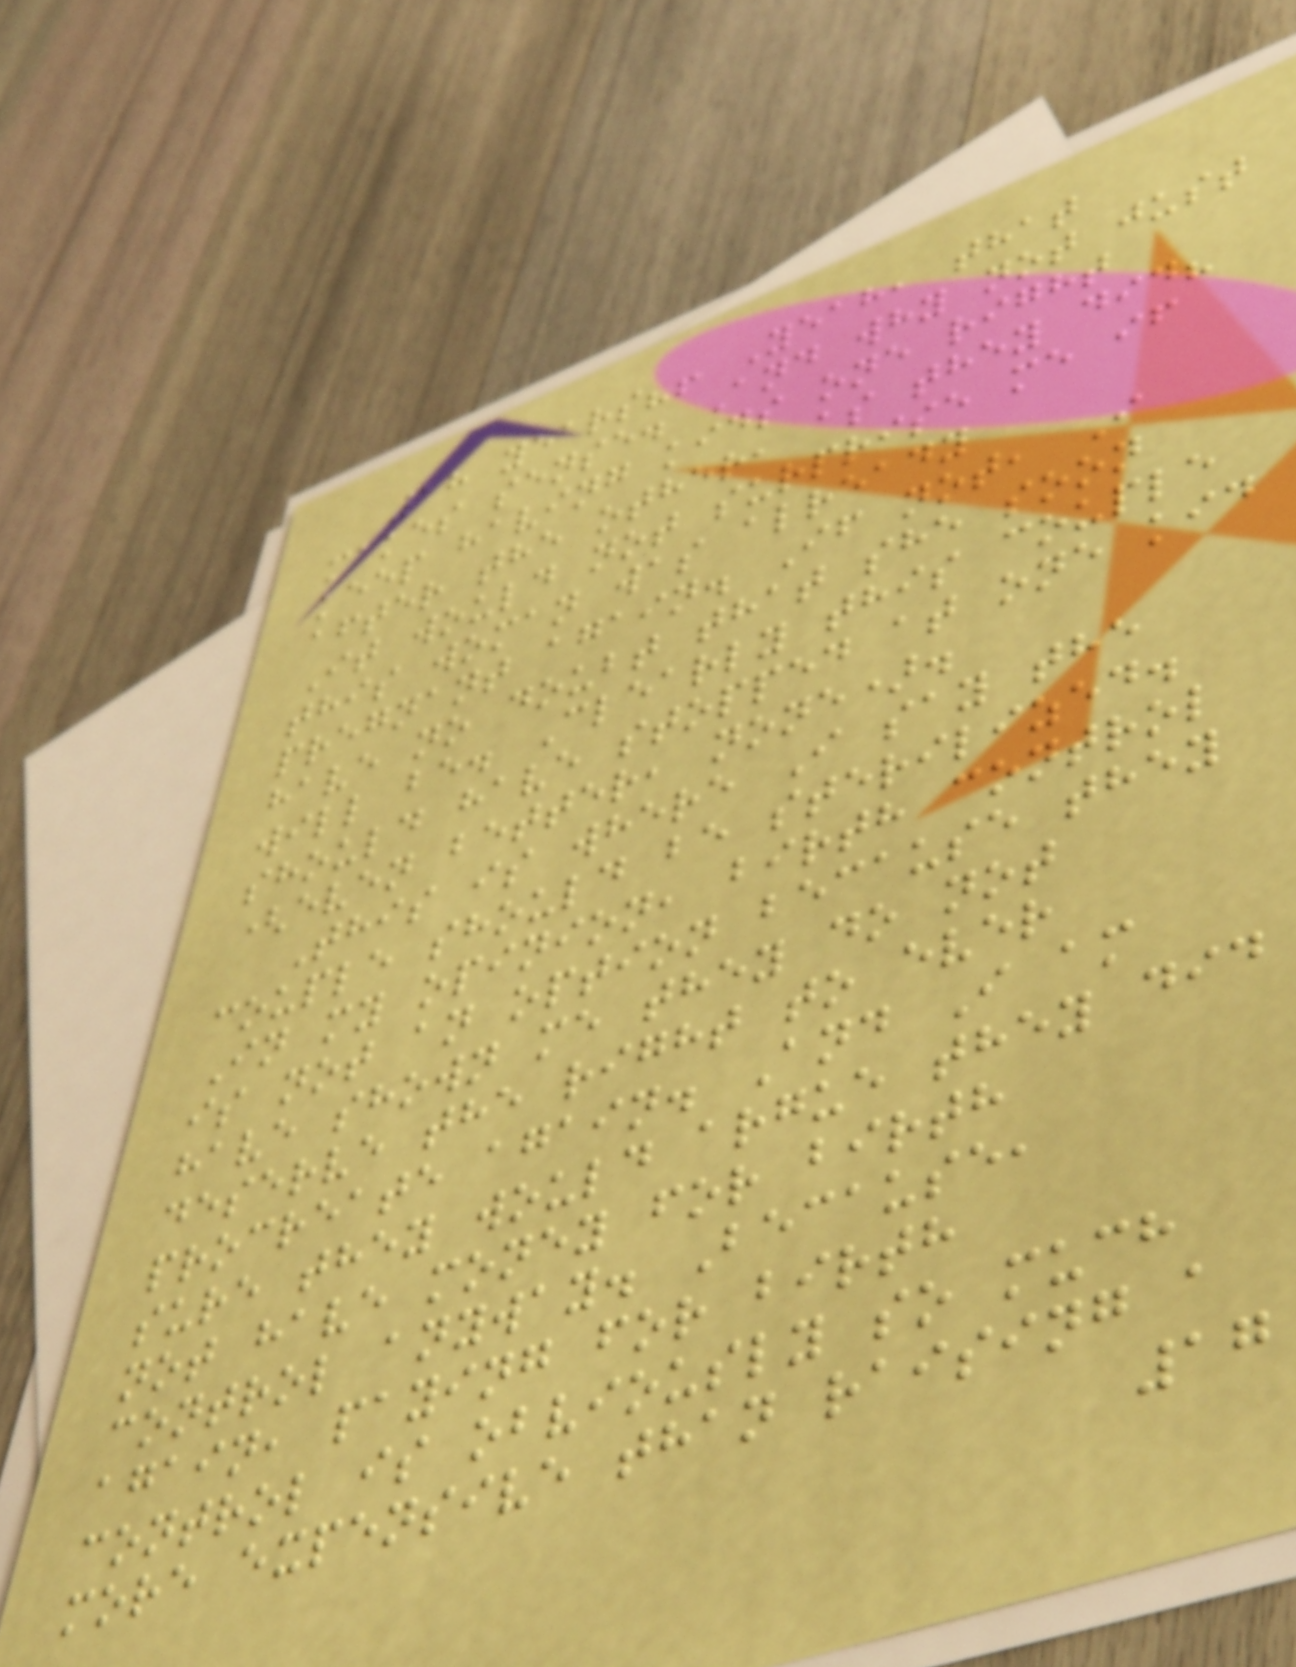18 years?! Yeah, that
makes sense. And why not just
keep having kids one right
after the other, as they did?
It would not surprise me if
this woman was already
pregnant again. If not, I
have no doubt that she soon
will be. Clearly this couple
should have stopped at one kid
(even better, none).
This is where I say the
couple should be sterilized.
In my opinion, birth control
is not an option because they
have shown me they do not
deserve the right to ever
procreate again. And I am
sure they would argue they did
not have money for birth
control anyway. Because,
again, paying for birth
control is obviously so much
more expensive than raising a
17
